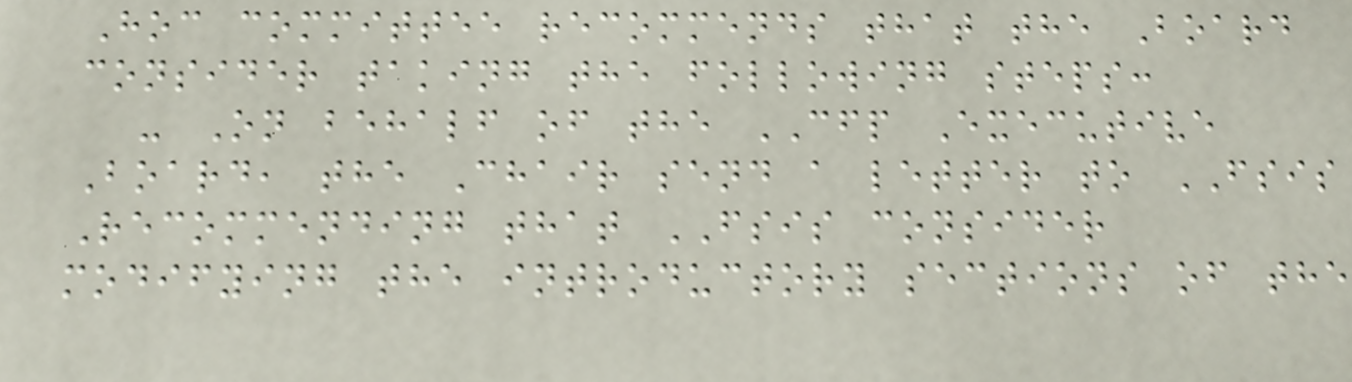Hoc committee recommends that the Board
consider taking the following steps:
- On behalf of the CFP Executive
Board, the Chair send a letter to FSIS
Recommending that FSIS consider
modifying the introductory sections of the
